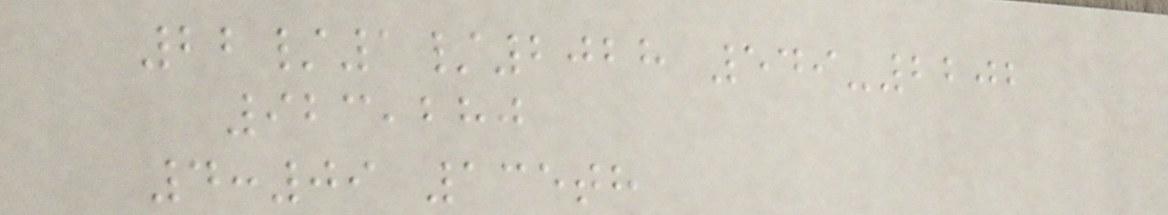22/1/2028 549-2202
923,280
4:09 135th
